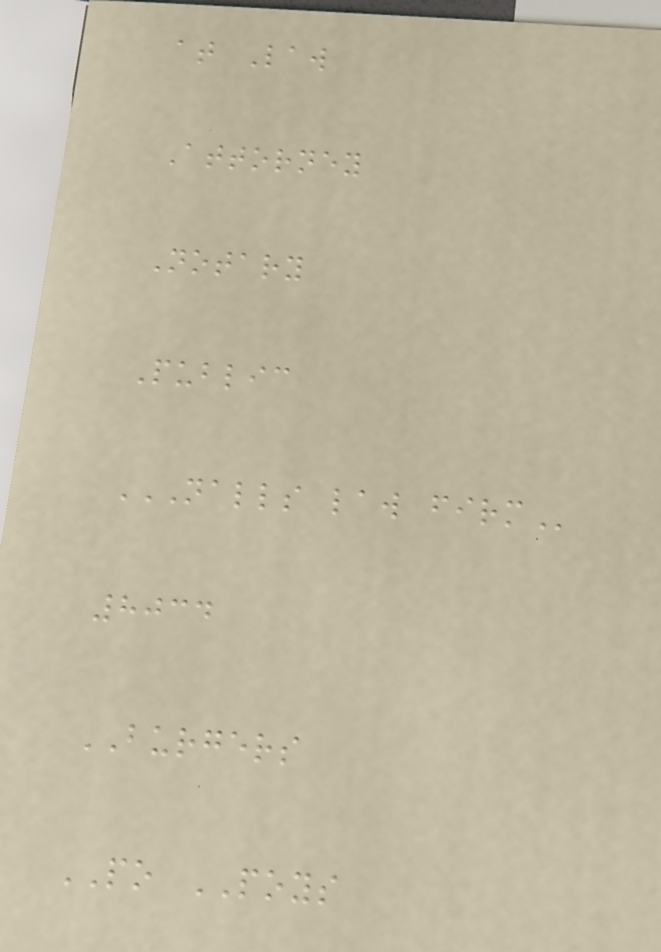at Law
Attorney
Notary
Public
NALLS LAW FIRM
8034
BURGERS
PO POYS
